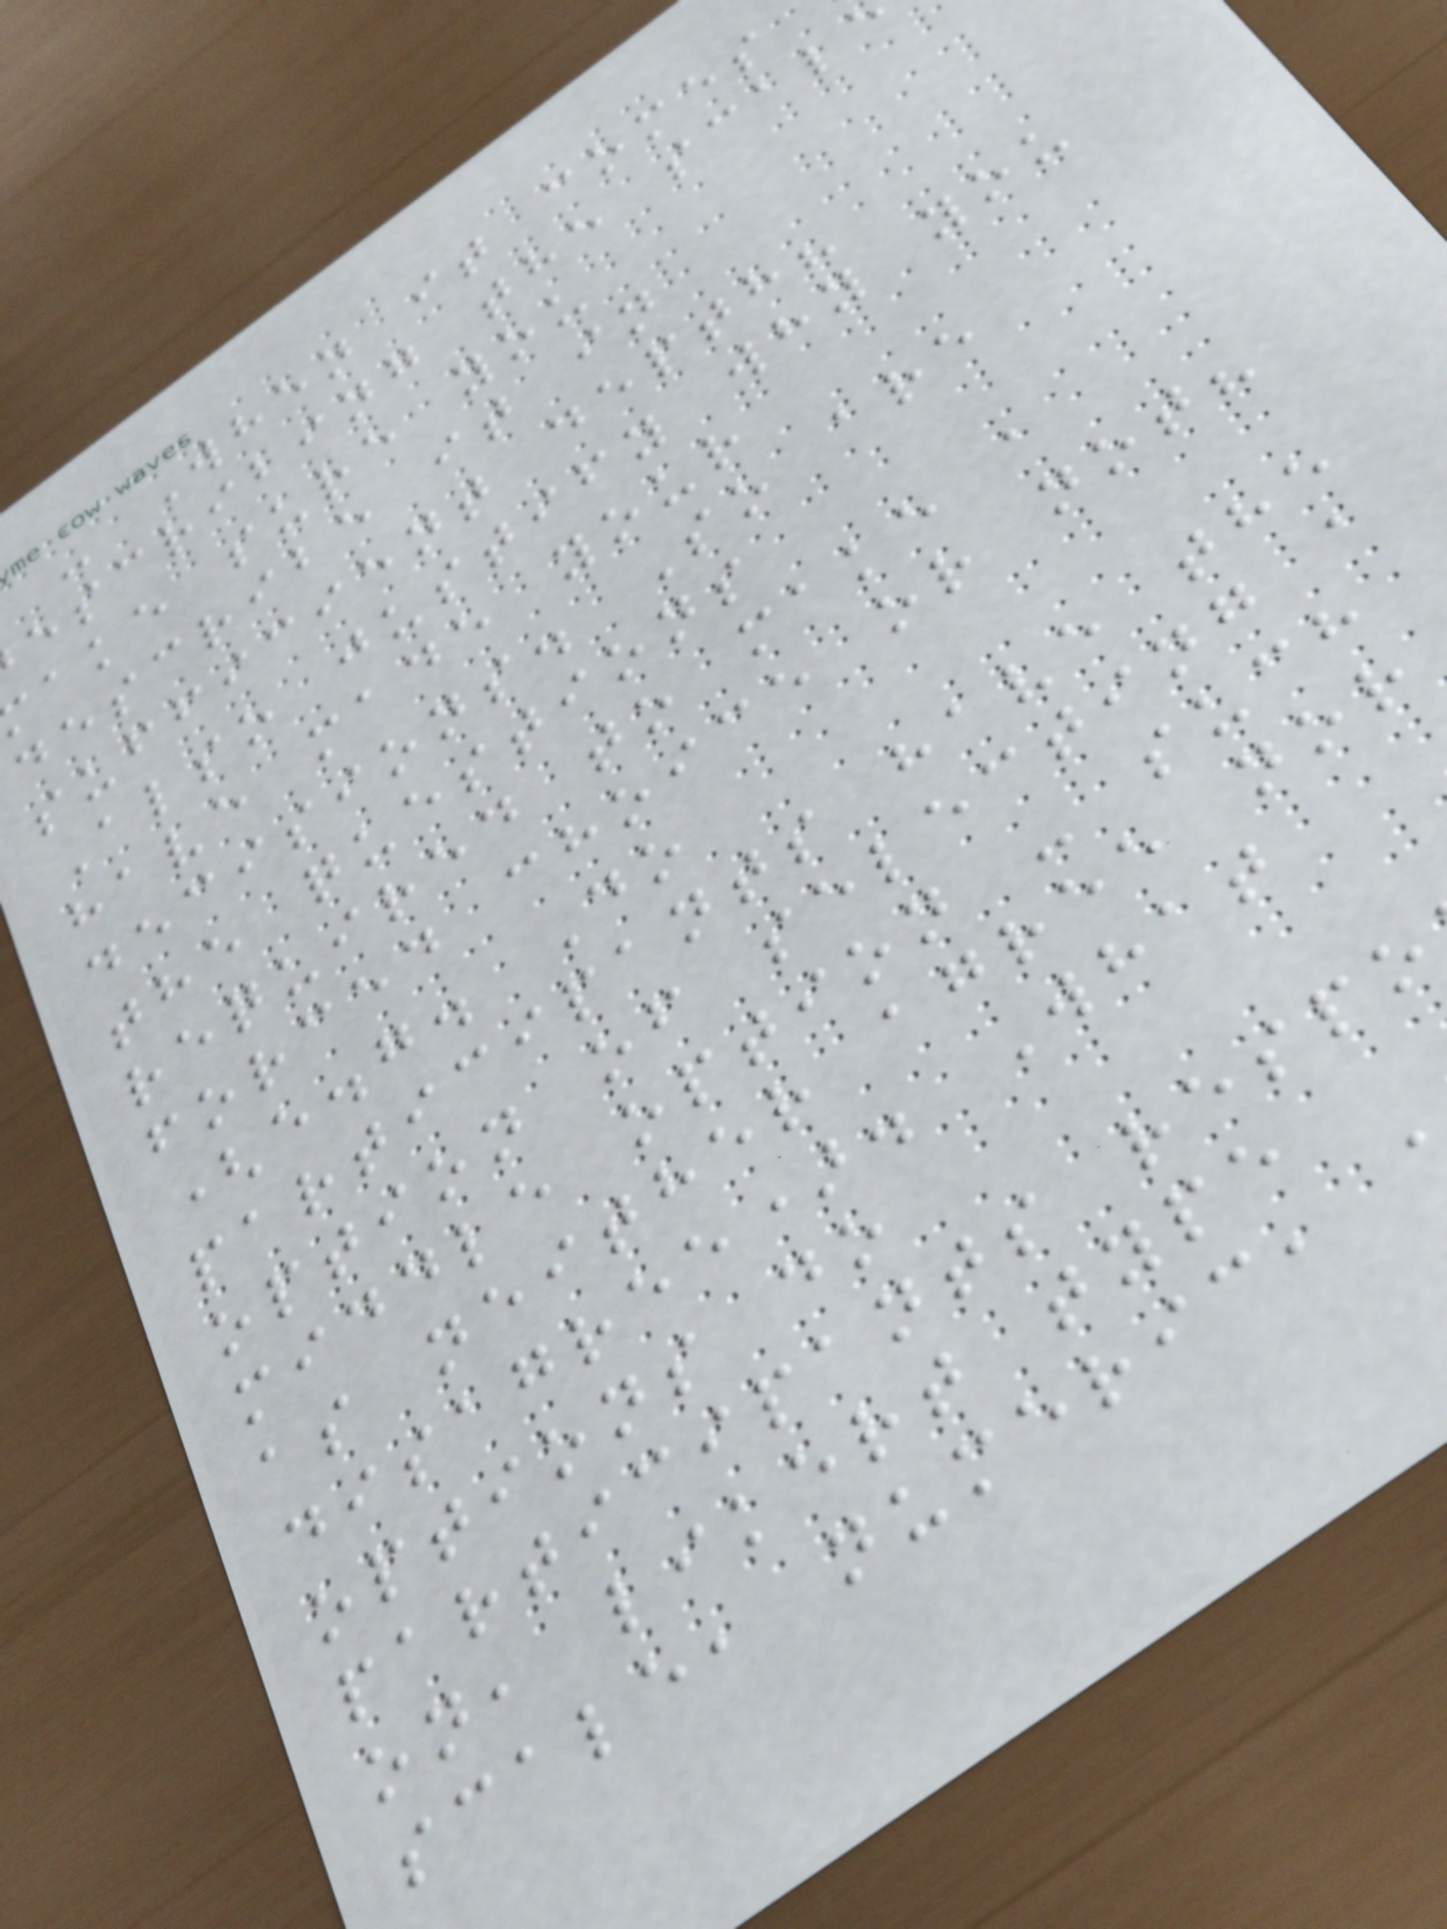- When it comes
escribing the scal
ake sure you
describe it in
sufficient depth?
Also justify why you
have made your
decisions. So are
the questions
required to make a
forced choice or not?
(e.g. Do
participants have the
option of selecting a
middle option - such
as neither agree nor
disagree). What
options do
participants respo
on, likert type
scale, numeric,
